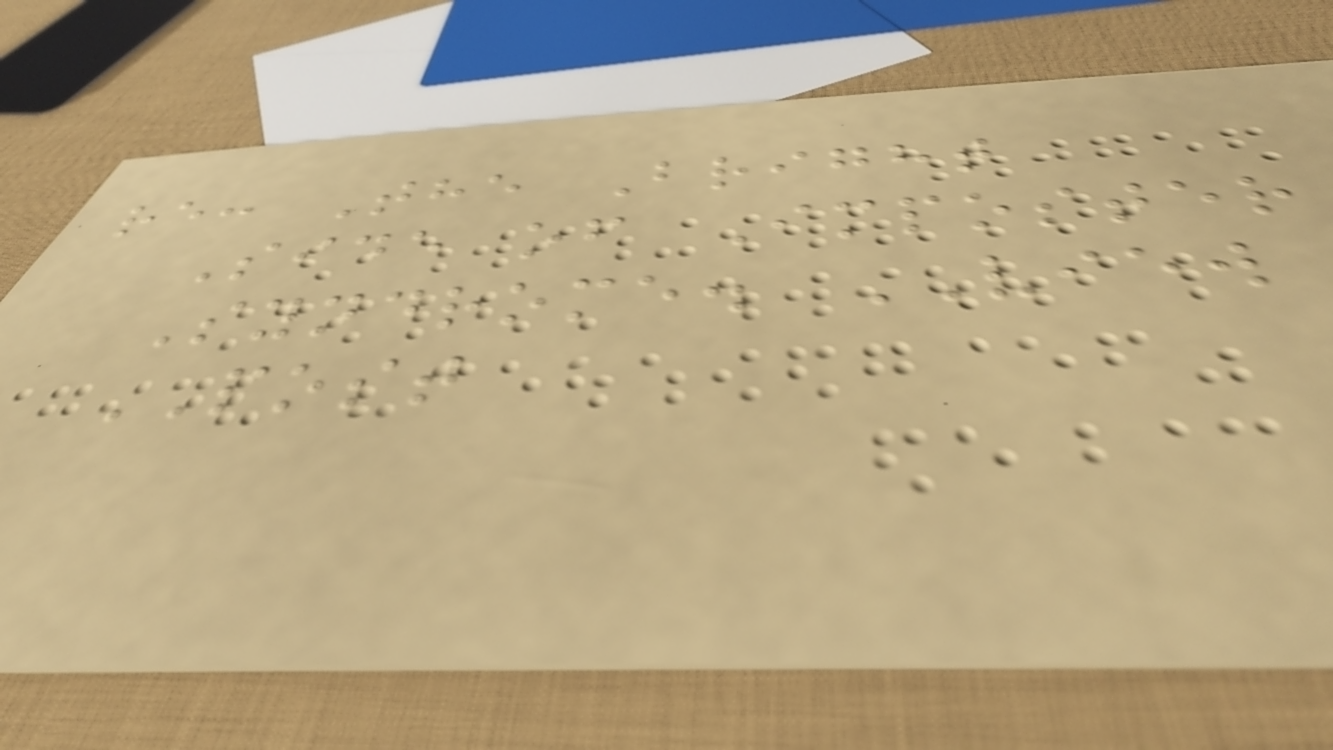re: The Bright
Side of Imposter
Syndrome. VIEW
POST
